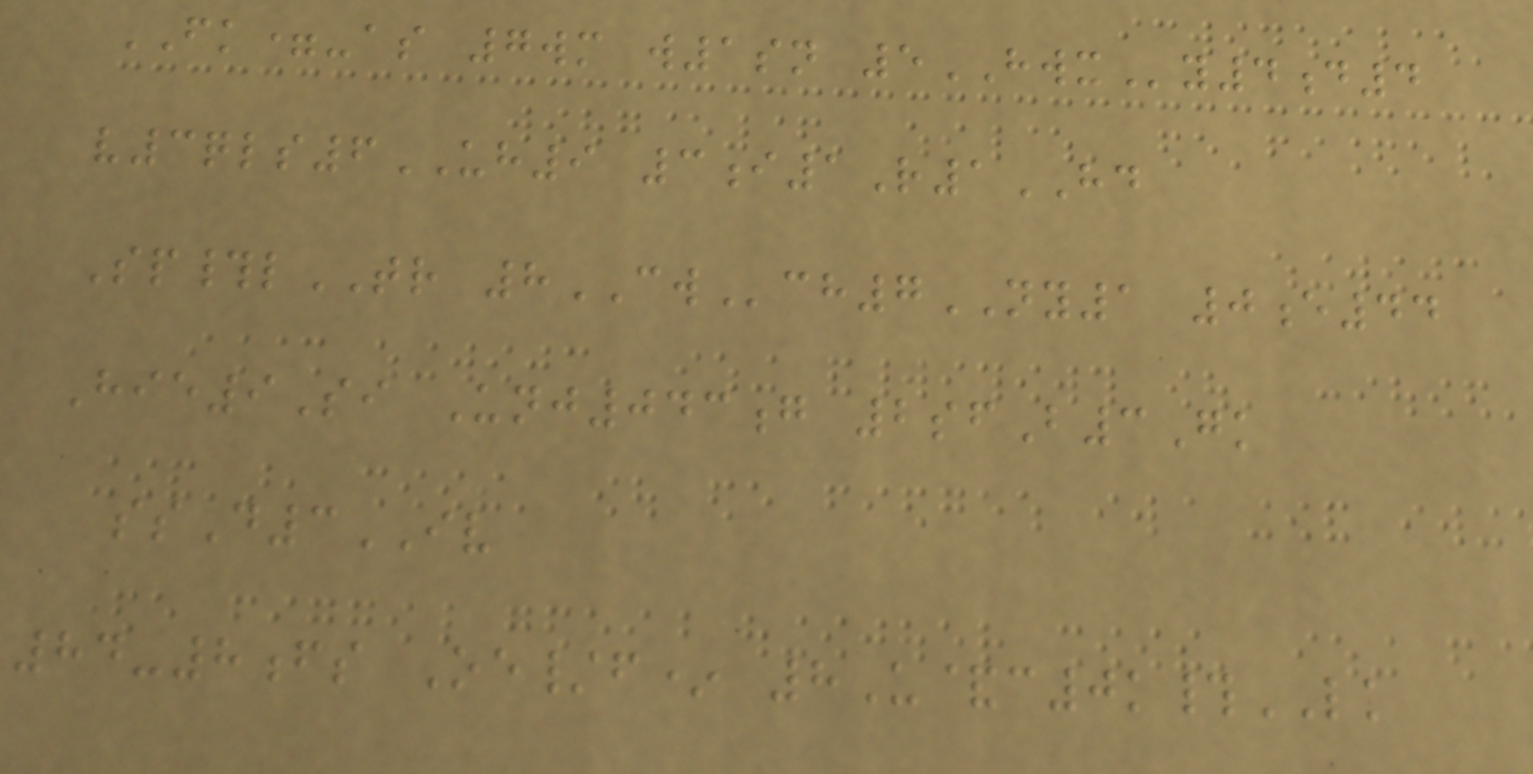FK=-as 7wm w1sn 5HWXy4d4
v3qls6UH9 3i1R1HD
Sp#lTR 8CWch7NY1 0e44
Hie9Si Unj043g 2sfB3Gk
ssD3IV
84-8fs Oe/f* 8U&c0k#LK
